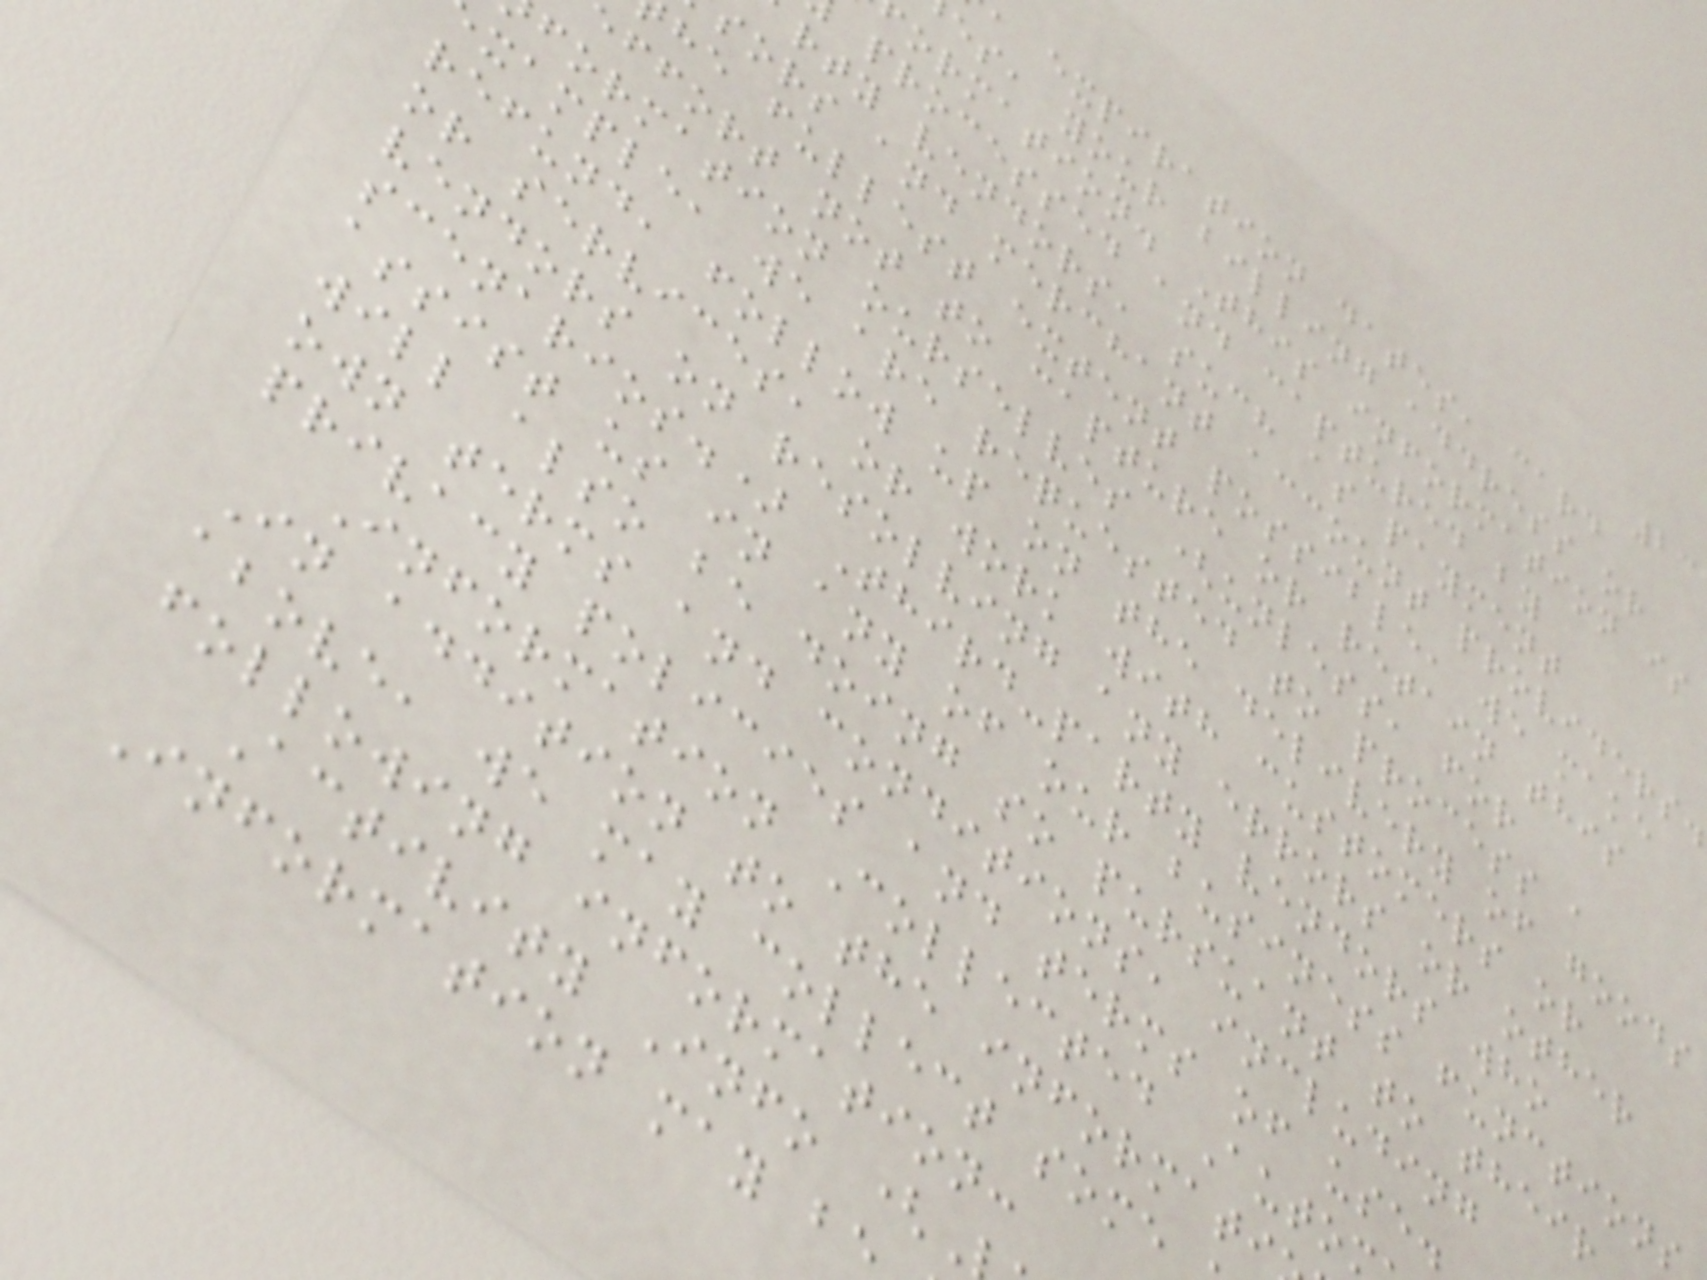, expiration dates, card
es, your billing address or
ormation. This information is
processed and captured by
rty vendors, such as payment
sors and merchant account providers.
he fullest extent possible, we make
effort not to capture or retain this
formation ourselves (unless, for
xample, we are requested to process a
refund, follow up on the delivery of goods
or services, or work with customers or
vendors on resolving any errors or other
scenarios.) Third-party vendors who
assist us in any of our business functions
will also be doing so pursuant to their
own terms and conditions, including
privacy policies and terms of use.
Information Collected Auto
In addition to the informati
above, we may collect some
following information:
Activity Info (
Information may be
